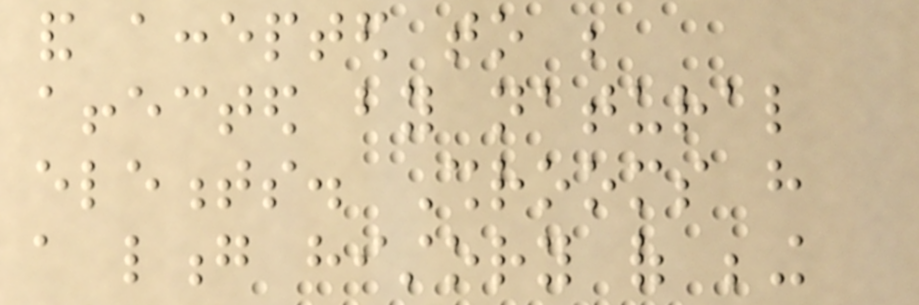and accepted to be
affected by natural
elements. Shrooms have
a long history of being
